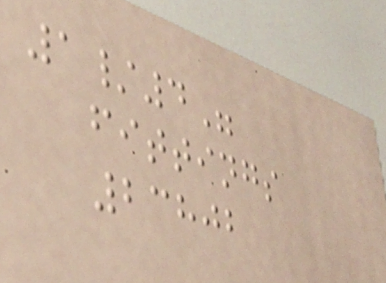1/4"
fittings
23802
